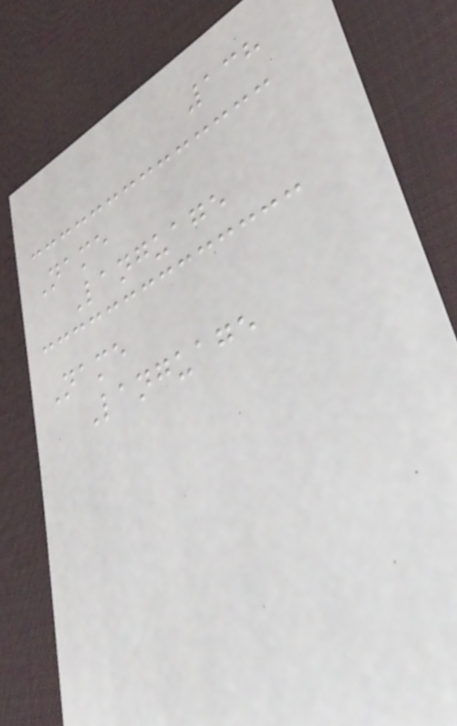138
Name
Language
Name
Language
